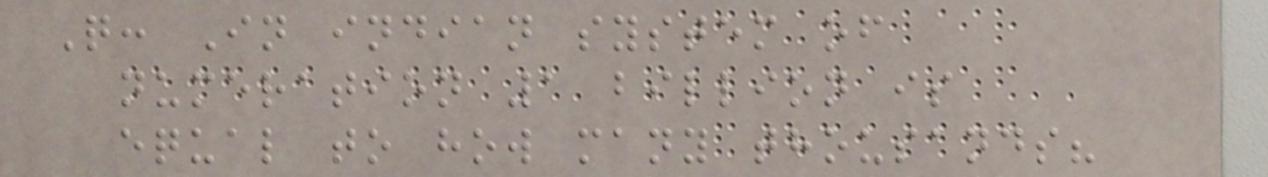Q: In indian system of
numeration 1 billion is
equal to how many thousands?
